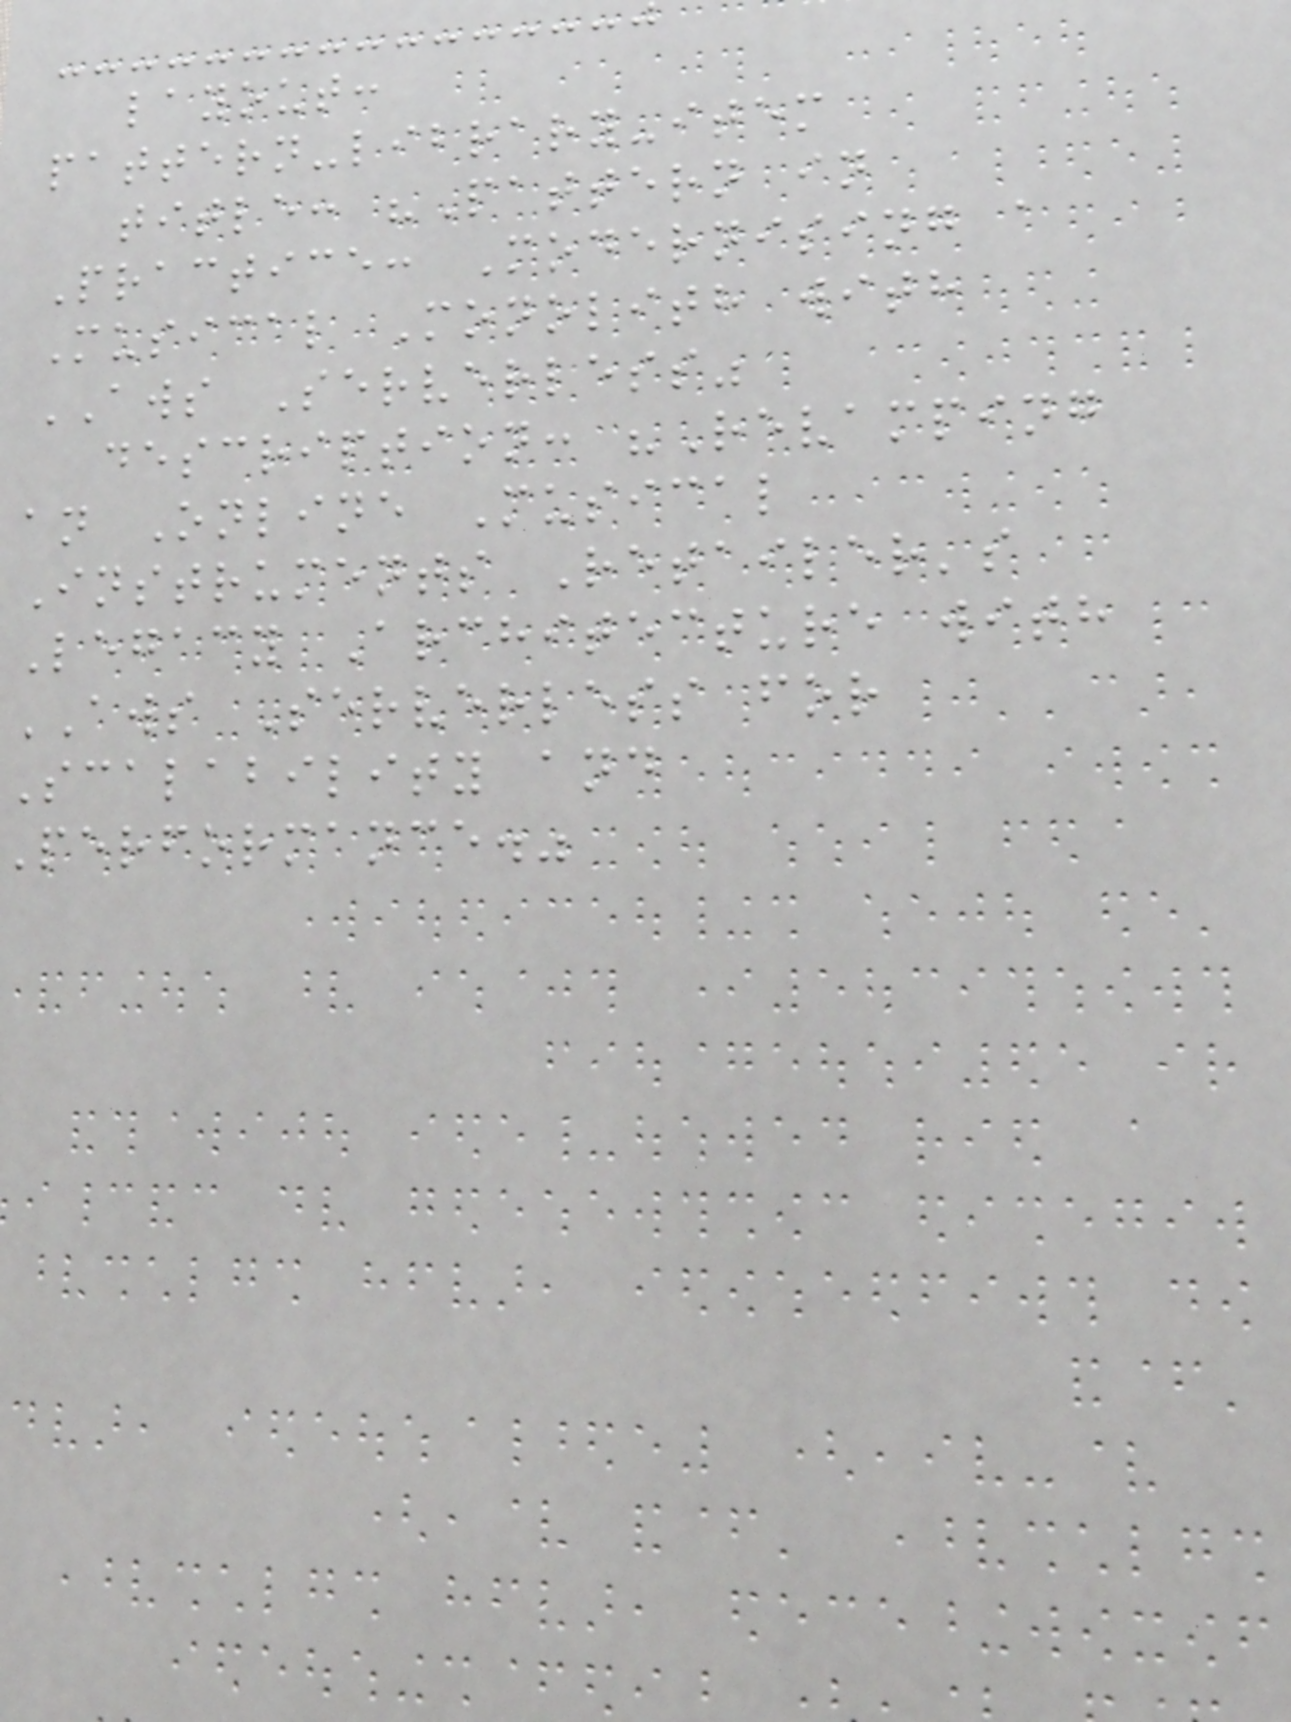layout:
pattern-library-item
title: "Pattern in
Practice: Modernising a
Musical Monolith with
AWS Serverless"
description: "Revamping
an Online Musical
Instruments Retailer's
Legacy Architecture with
AWS Serverless for
Scalability and
performance."
